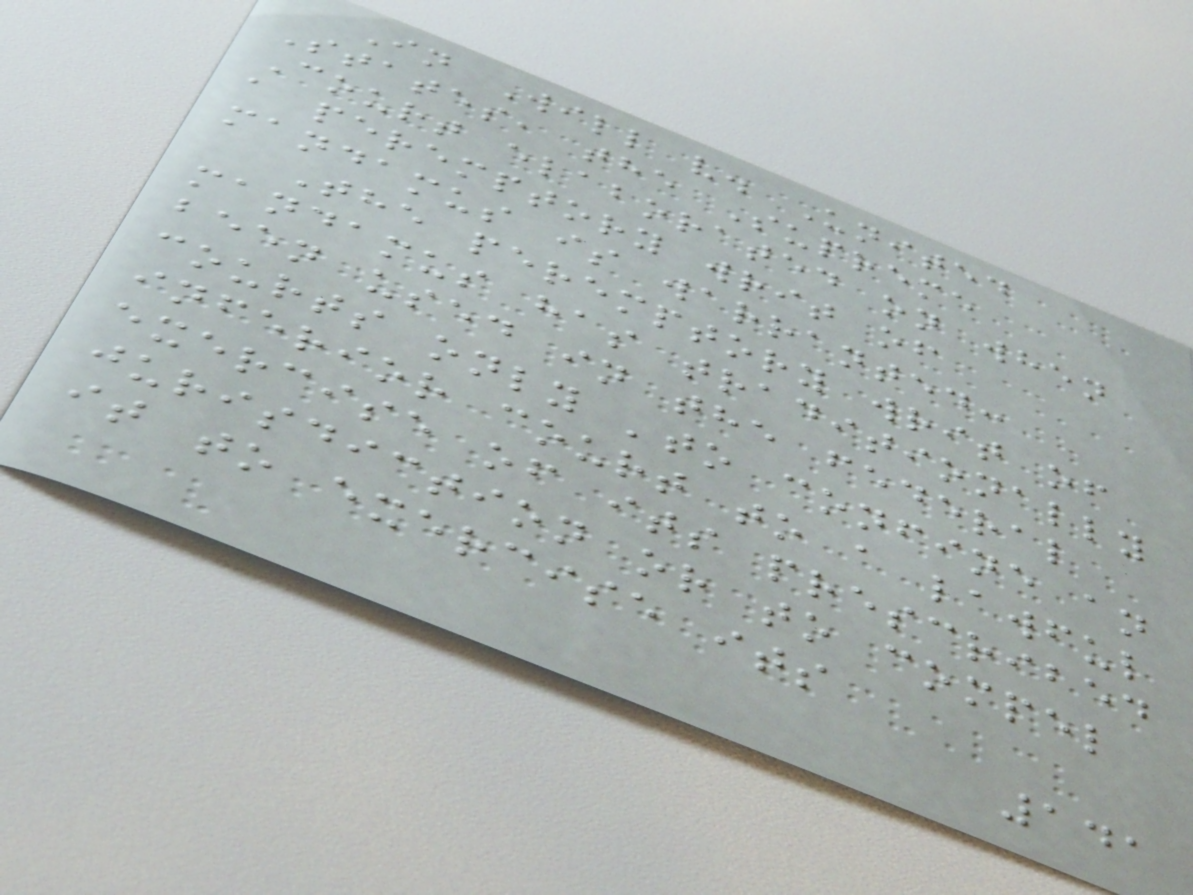In Will v. United
States, the Supreme
Court elaborated on when
a peremptory writ of
mandamus is warranted:
The peremptory writ of
mandamus has traditionally
been used in the federal
courts only 'to confine an
inferior court to a lawful
exercise of its prescribed
jurisdiction or to compel
it to exercise its
141
